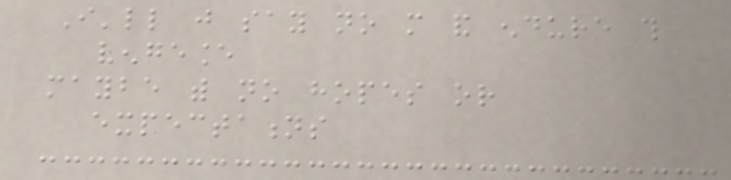I'll just say no more and endure this
vengeance
maybe with no hopes or
expectations
